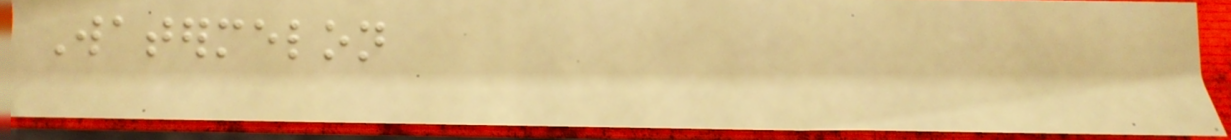Watermelon
